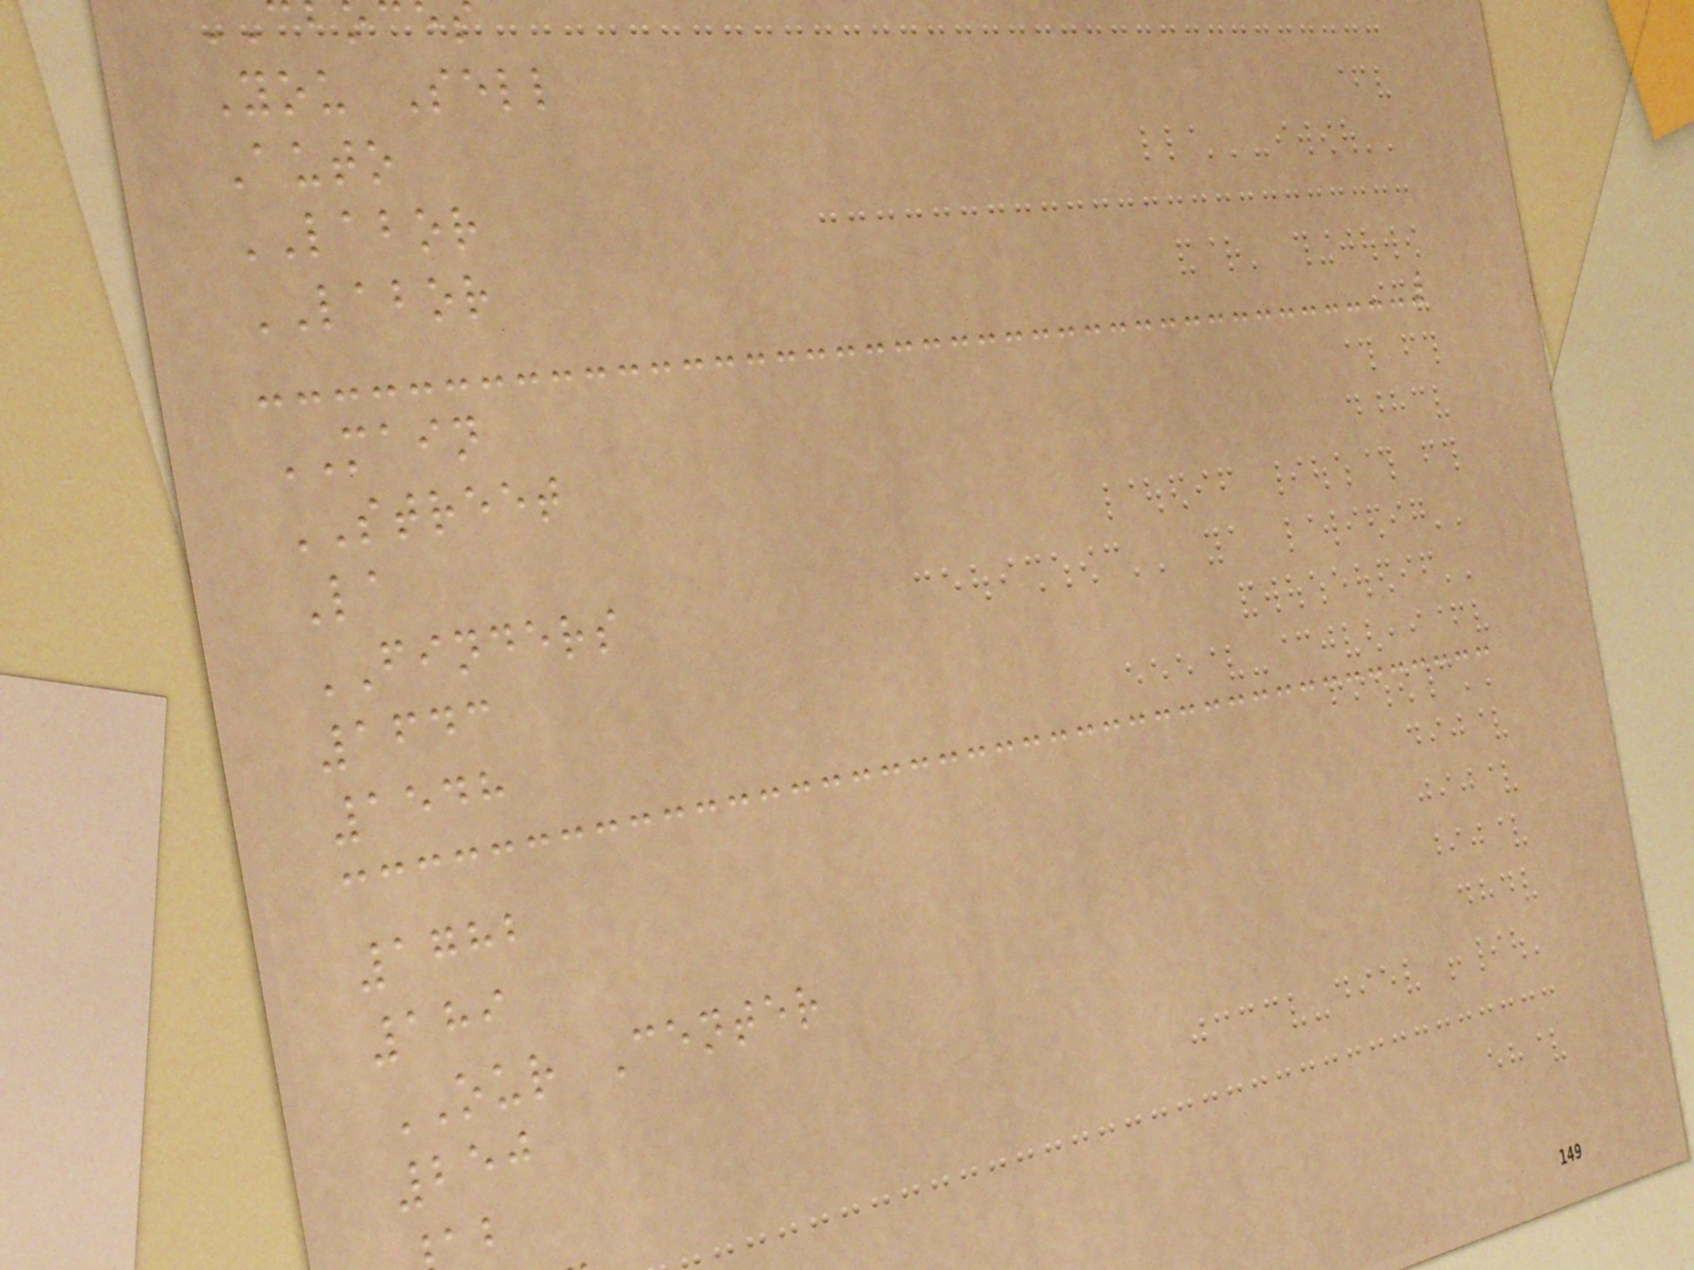You Sell
Auto
LABOR
LABOR
MAIN
STREET
La
FINDERS
1643
1548
1782
189
OUR Center
250
